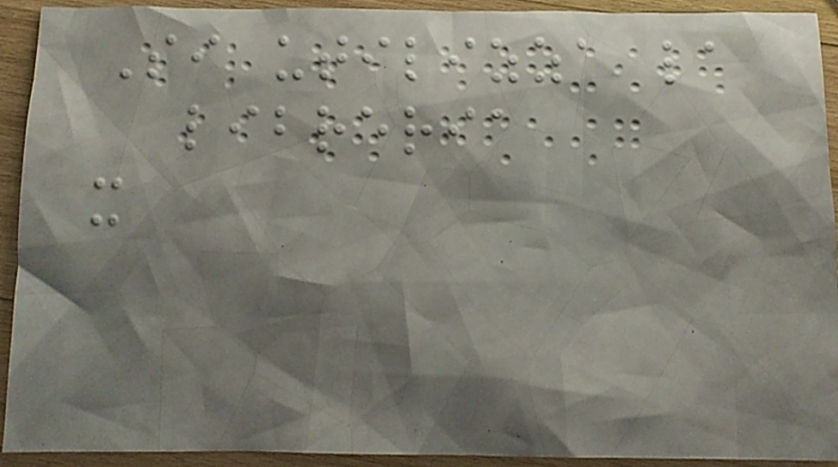Si utilizza la
libreria
x
